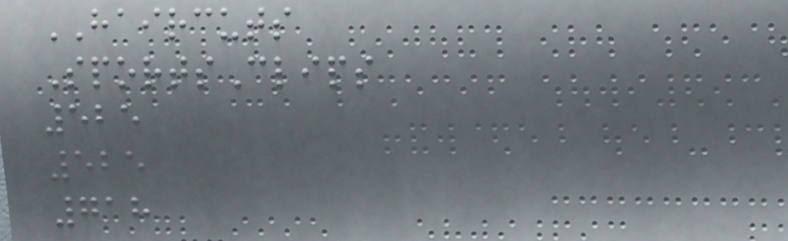HAIRCUTS
SportsClips
525
525
718
